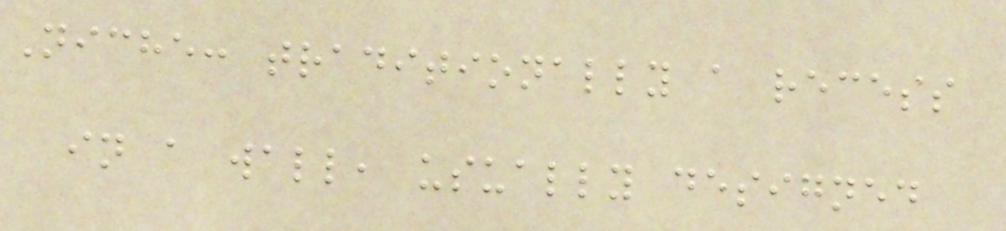Niche: traditionally a recess
in a wall, usually designed
